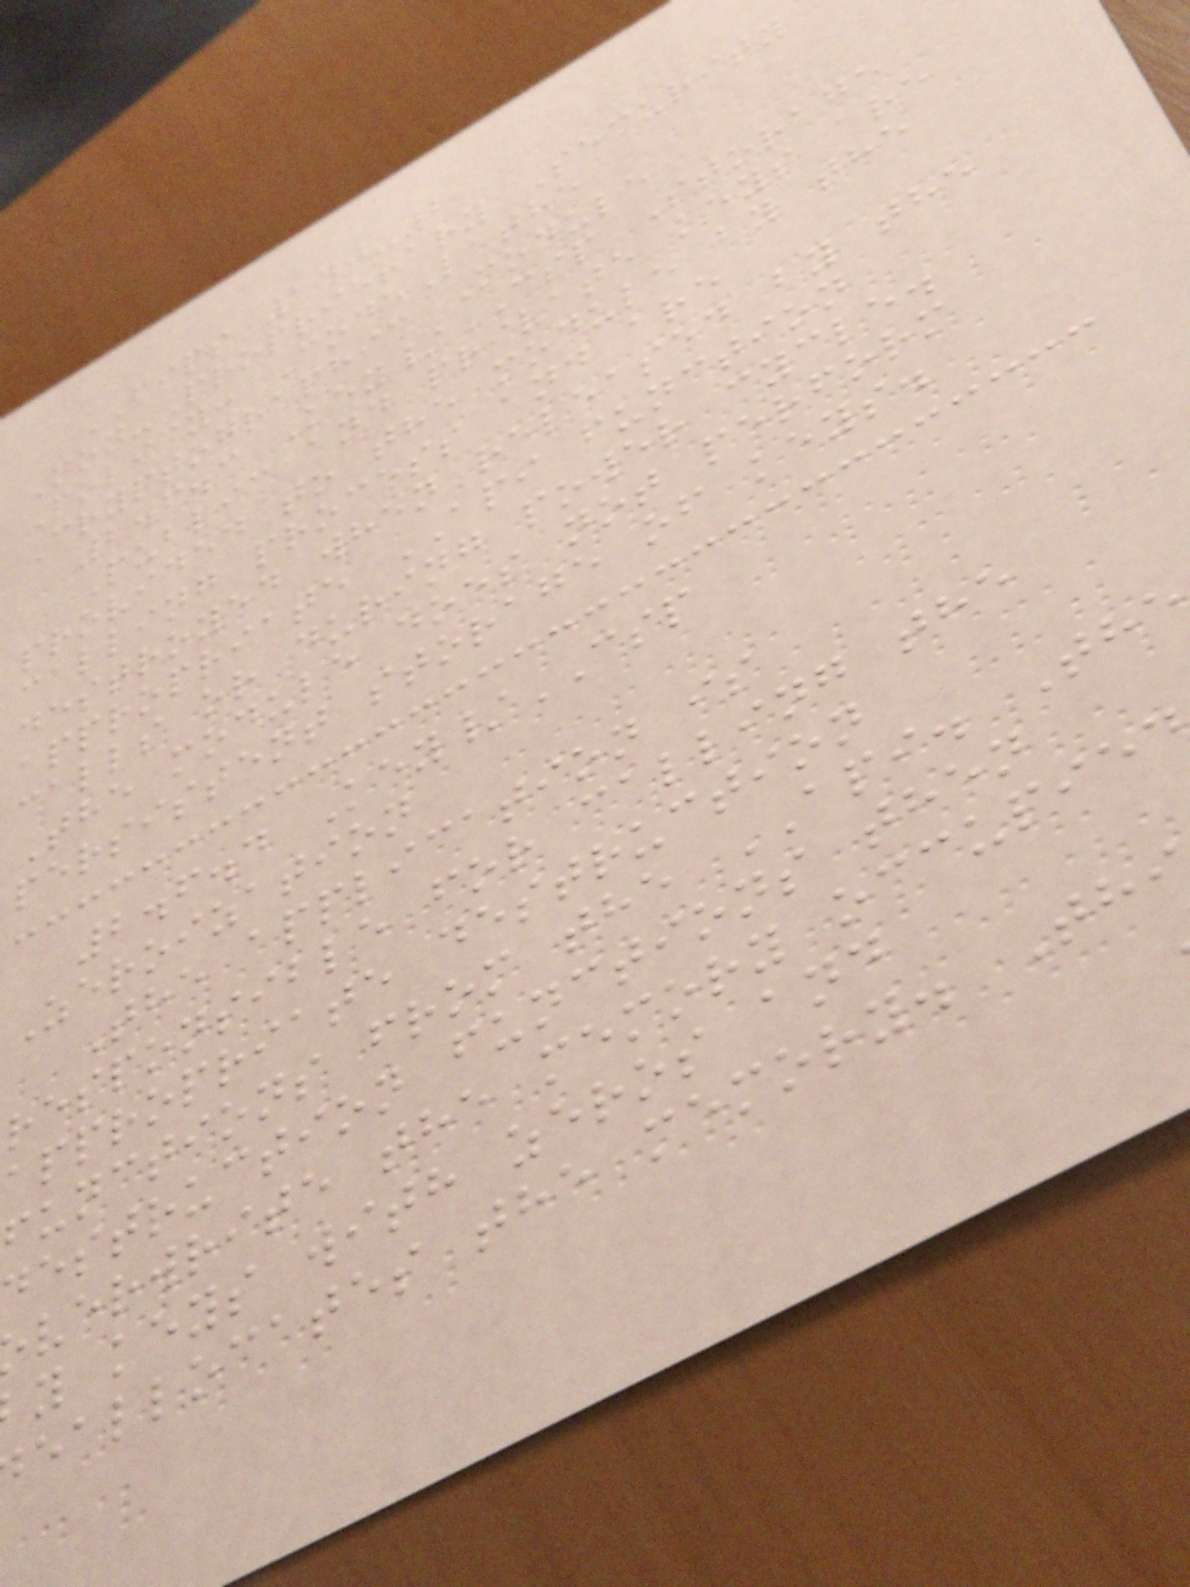FIPS 140-2
Non-Proprietary Security
Policy: CodeLathe
Cryptographic Module
2.6.3 Key/CSP Storage
Public and private keys are
provided to the module by the
calling process and are
destroyed when released by the
appropriate API function
calls or during power cycle.
The module does not perform
persistent storage of keys.
2.6.4 Key/CSP
Zeroization
The application is
responsible for calling the
appropriate destruction
functions from the API. The
estruction functions then
verwrite the memory occupied
y keys with zeros and
eallocates the memory. Th
